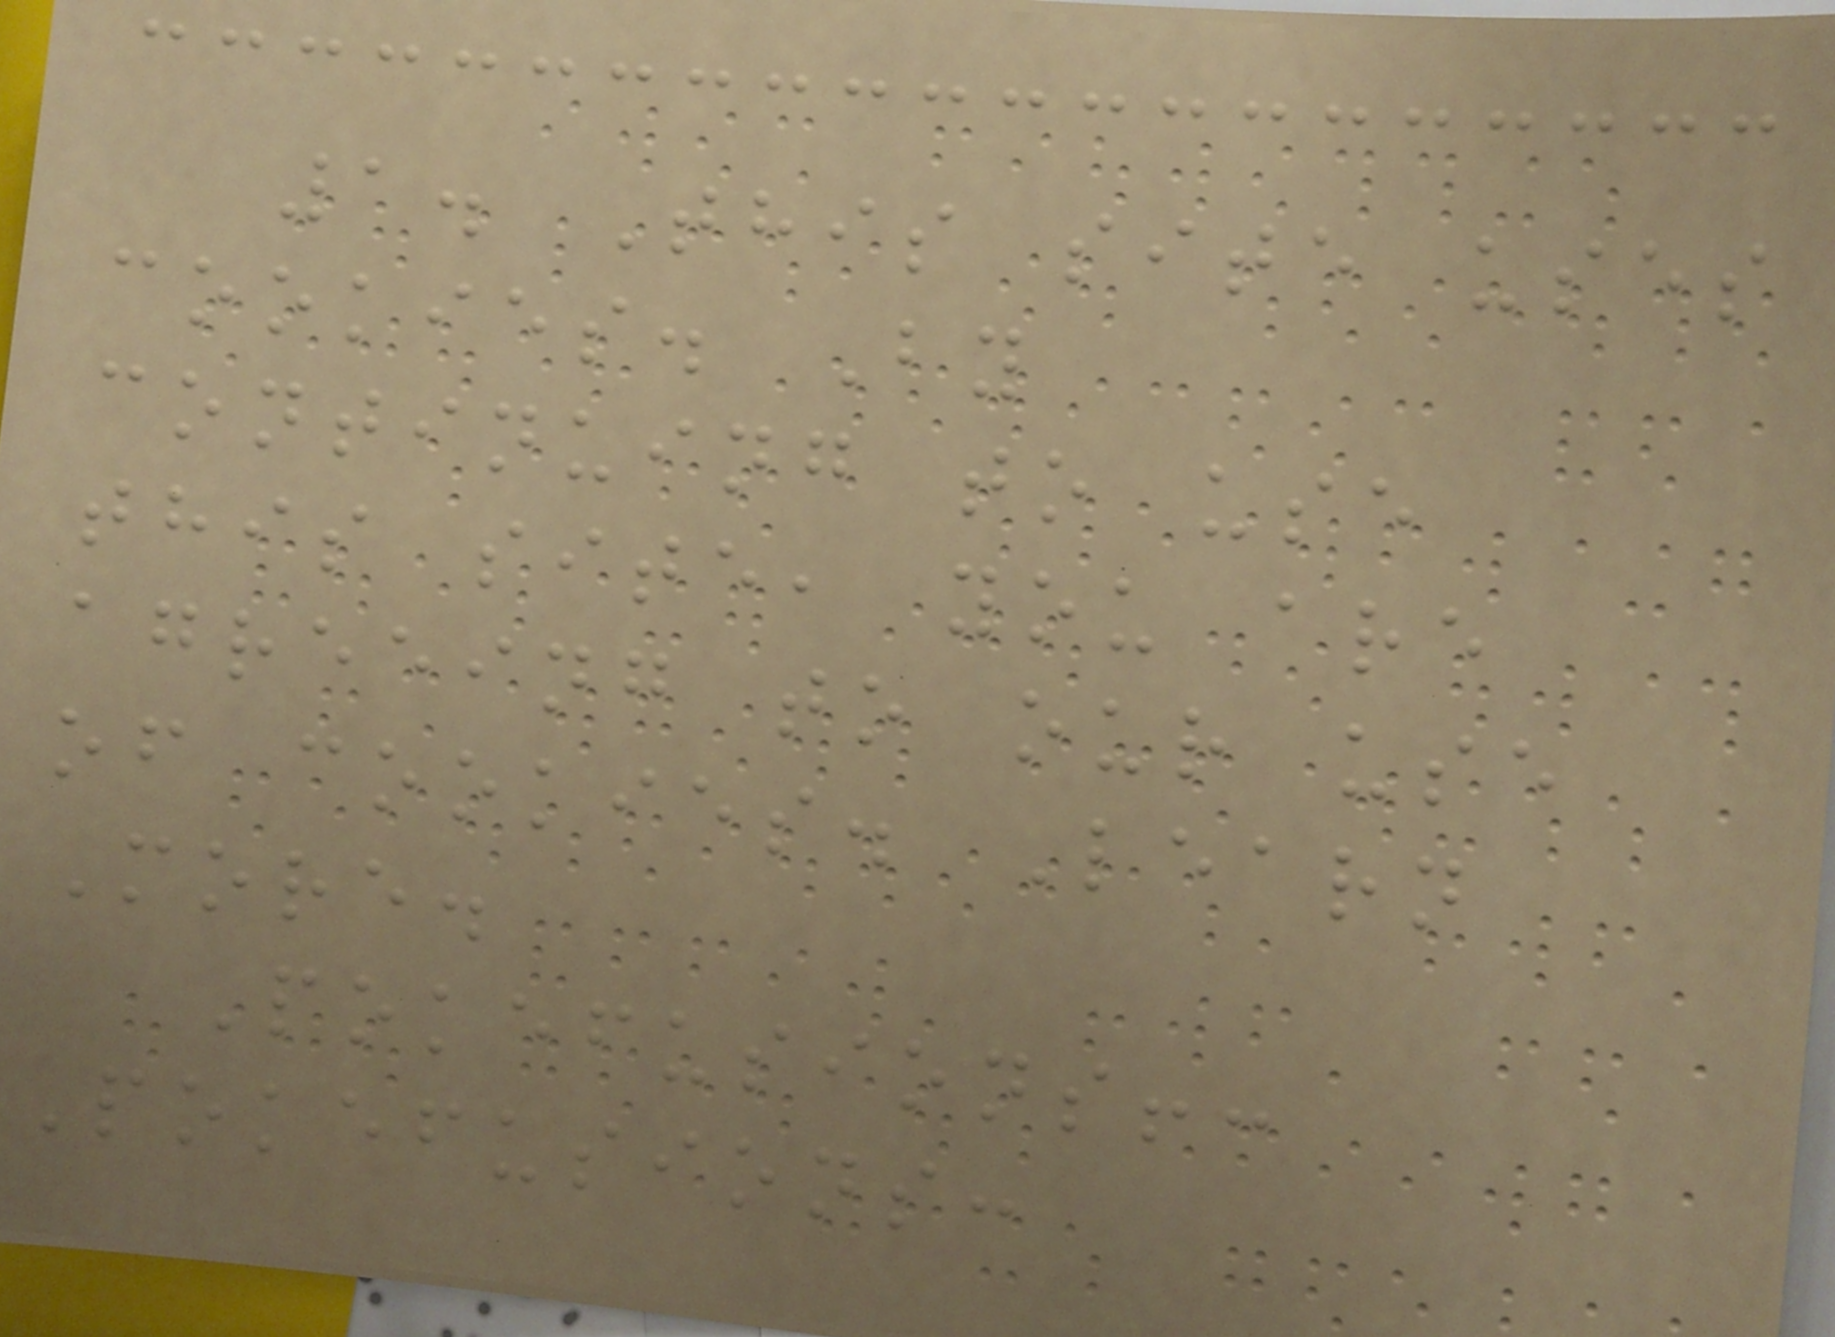1. This site uses
cookies. By
continuing to use
this site, you are
agreeing to our use
of cookies. Learn
More.
Pokefusions!:
Pokefusions:
